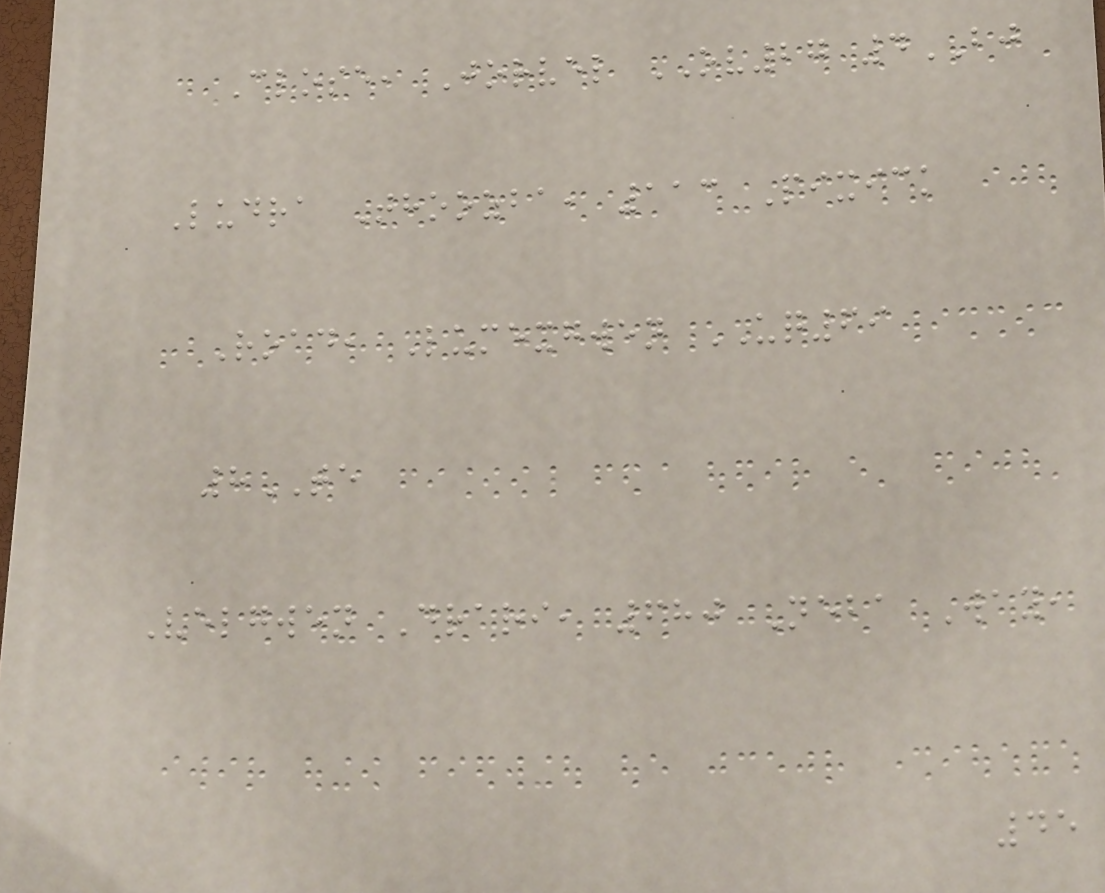Close, Jorvel OV27 4BJ
Ludra Thoozba, 113 Pixick
Road, Lumexgwen UQ69
8TE
Velgwen Drari, 680 Neba Way,
45
